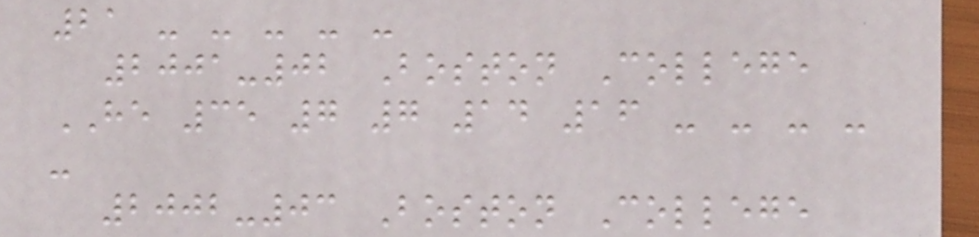21 - - - - -
2001-02 Boston College
HE 35 7 7 14 16 - - - -
-
2002-03 Boston College
